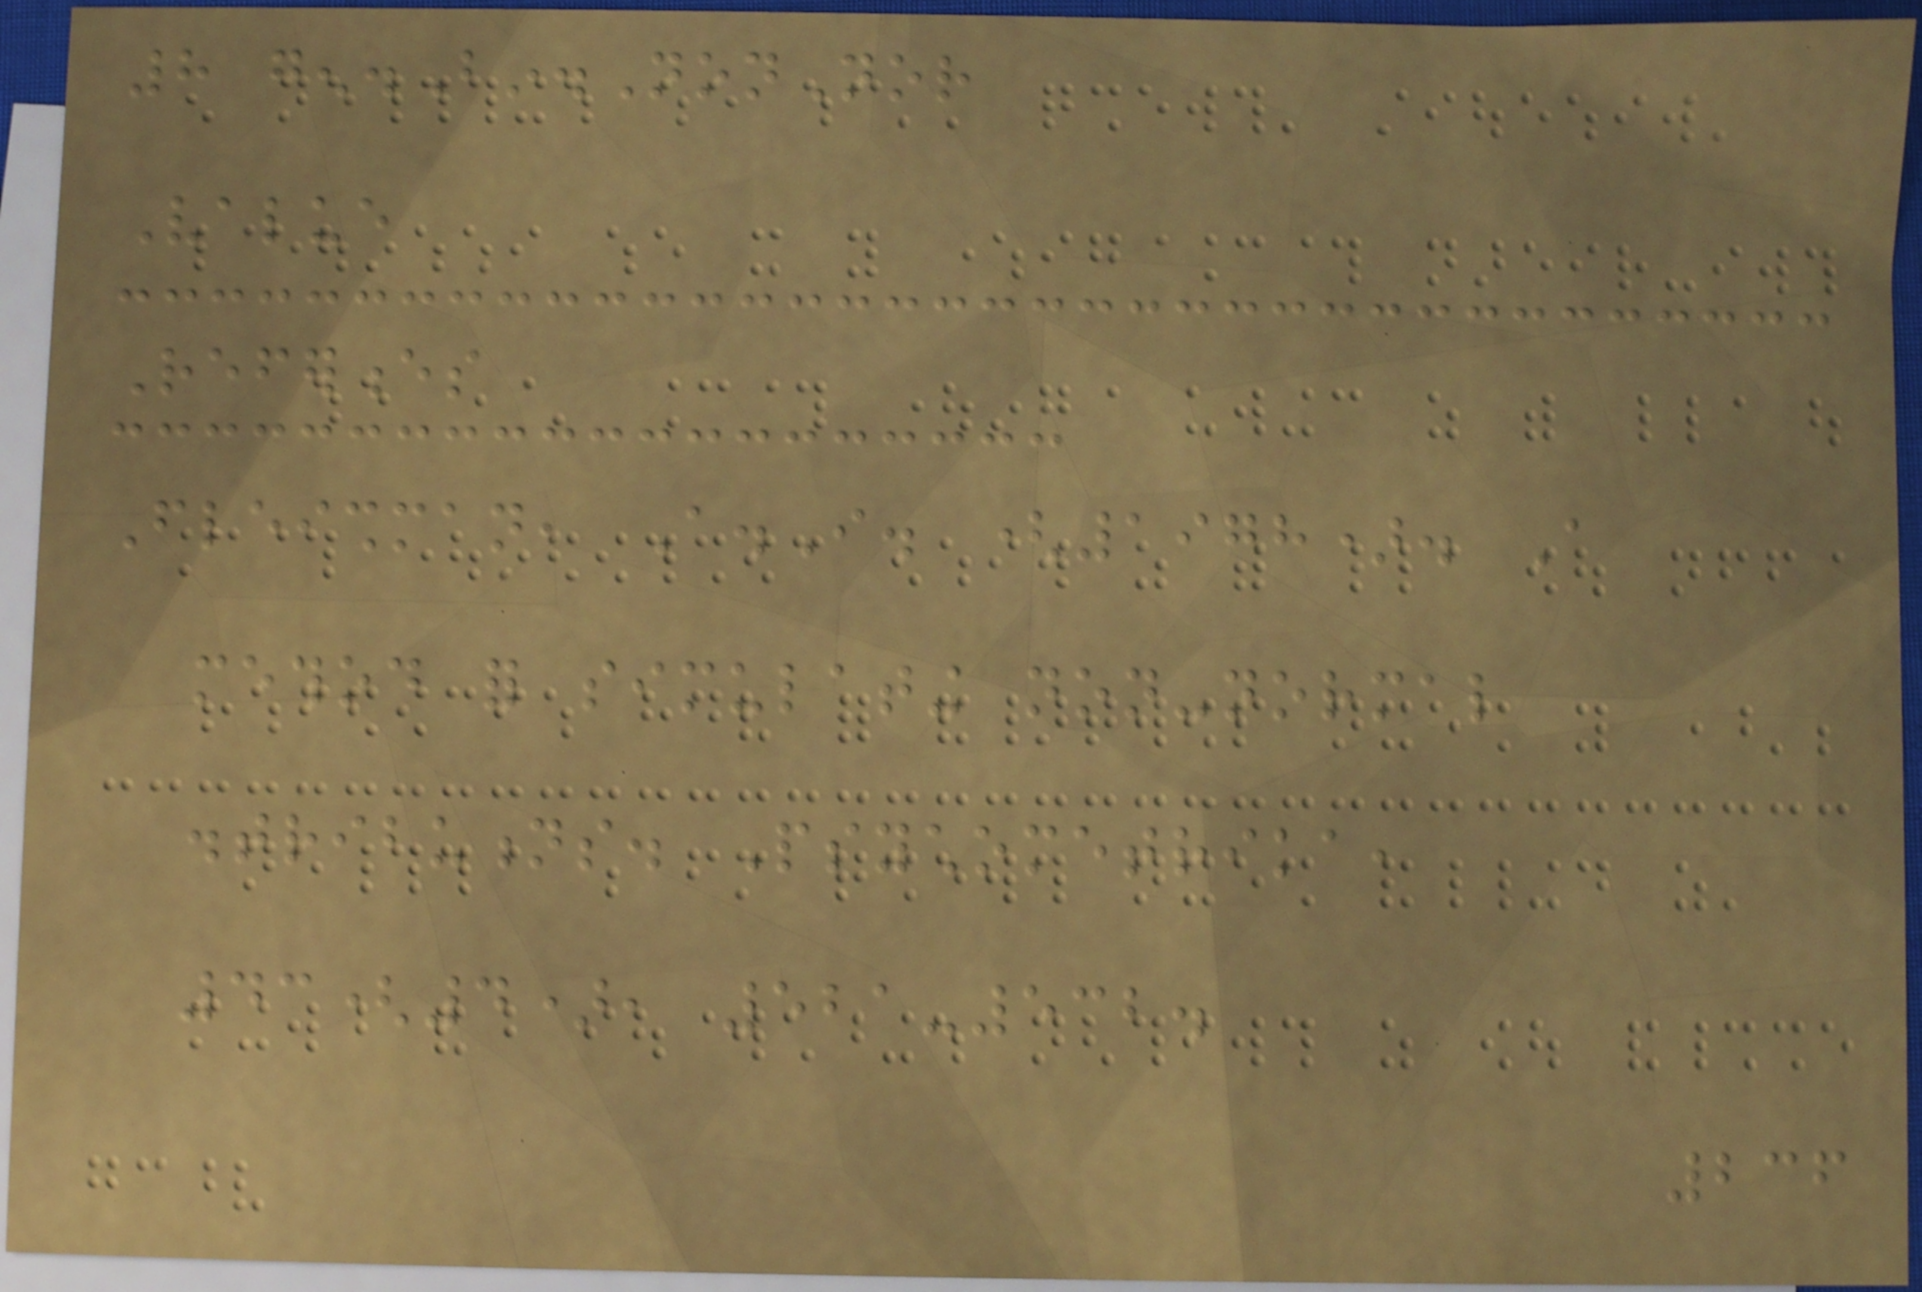8 gen.Bin.NonNor
Value
References
Fleishman, A.I. (1978). A
method for simulating non-normal
distributions. Psychometrika,
43(4), 521-532.
236
